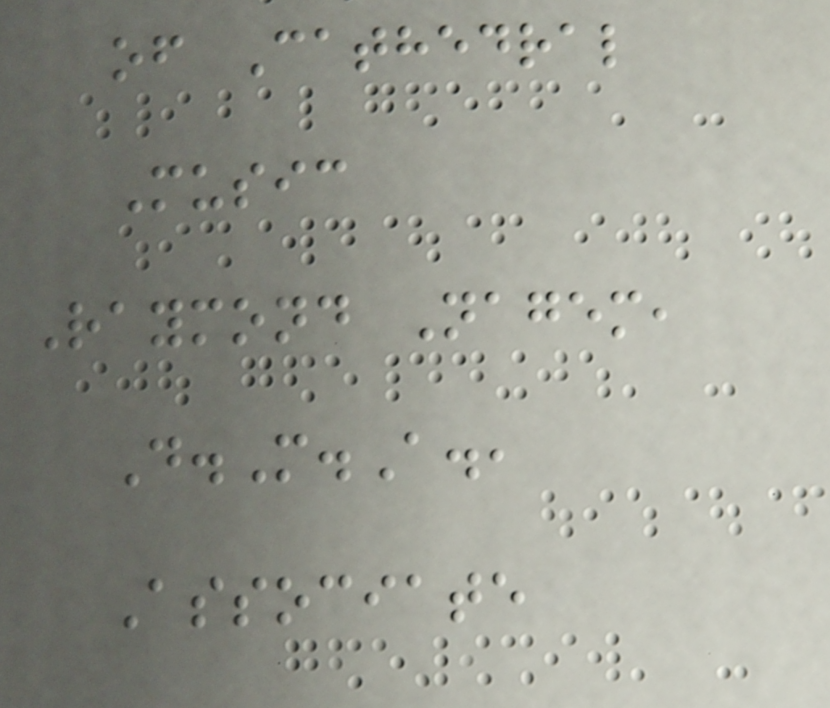of Cathedral
Music
Raymond Nagem,
D.M.A.,
Associate
